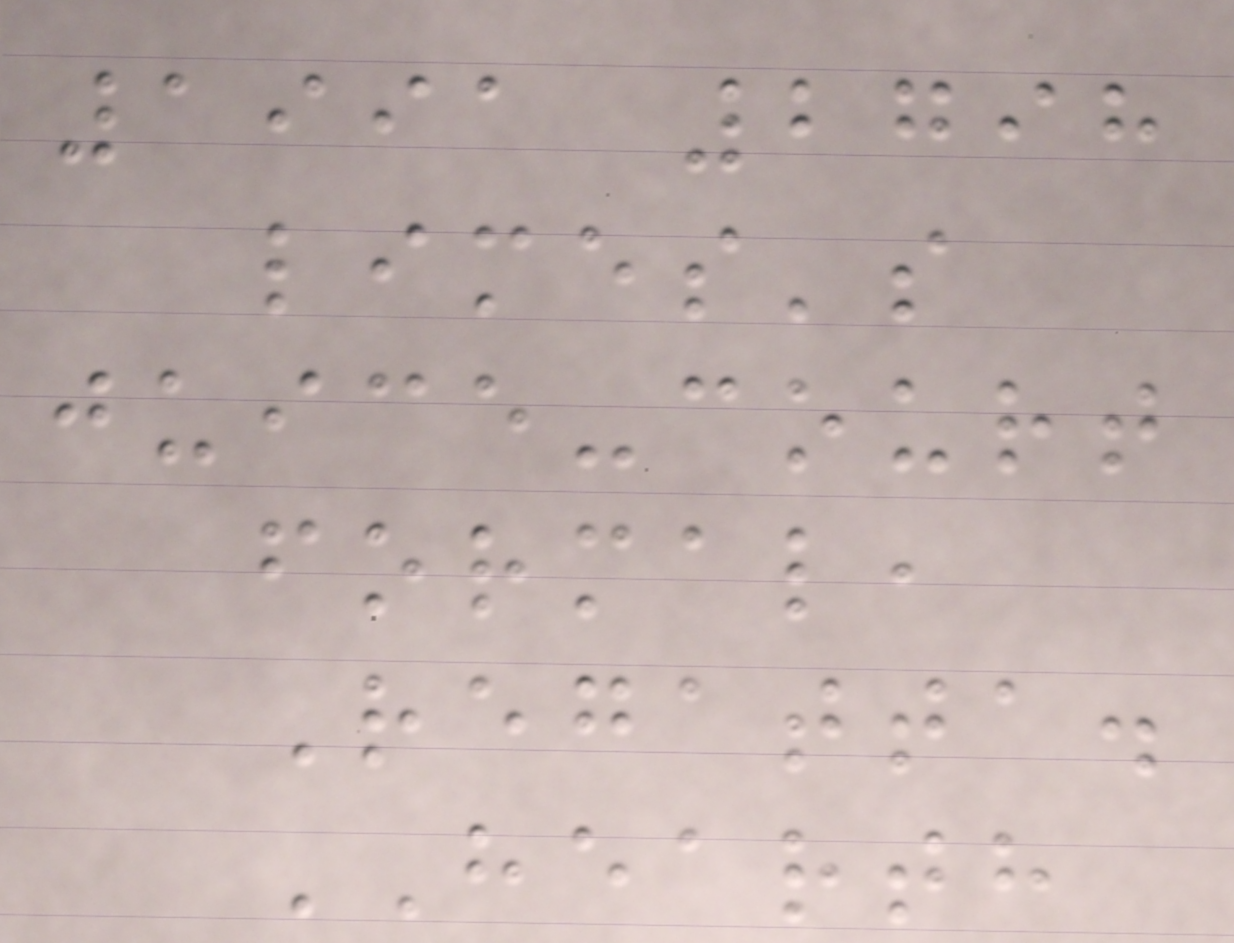1991 2798
limes's
juice-court
formal,
Regatta.
HEARTH
